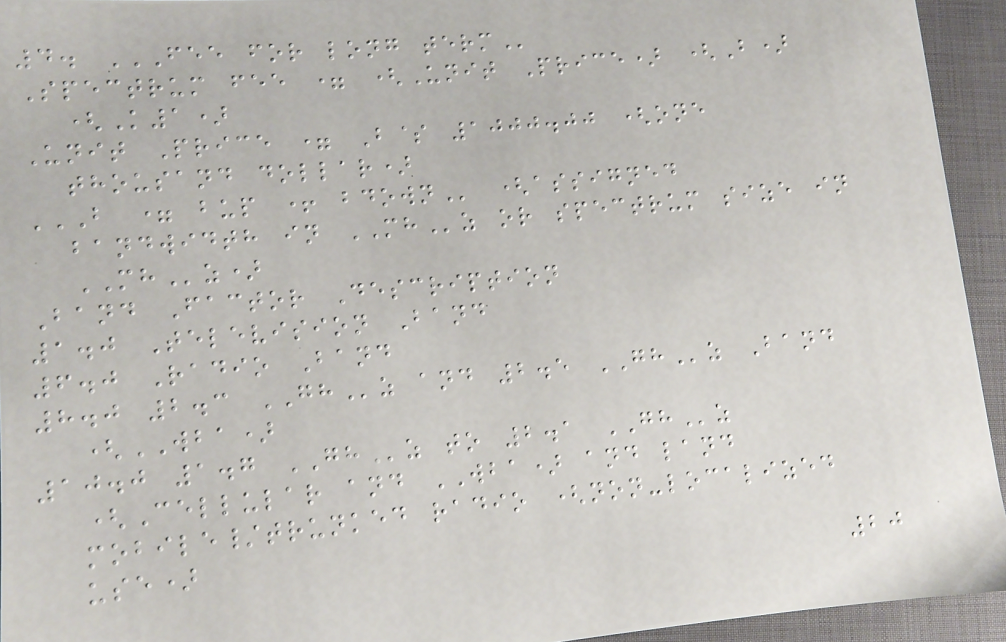4. FEE FOR LONG TERM
Spectrum fee = (Unit Price) (B)
(K1)
Unit Price = B$ 1000.00 (one
thousand dollar)
B = BUP + BDOWN (assigned
bandwidth in MHz or spectrum size in
MHz)
Band Factor Description
1.0 Television Band
6.0 Radio Band
8.0 2.3 GHz and 2.5 GHz Band
(WBA)
10.0 1.7 GHz to 2.1 GHz
(Cellular and WBA) and land
mobile/trunked radio (non-localized
use)
20
